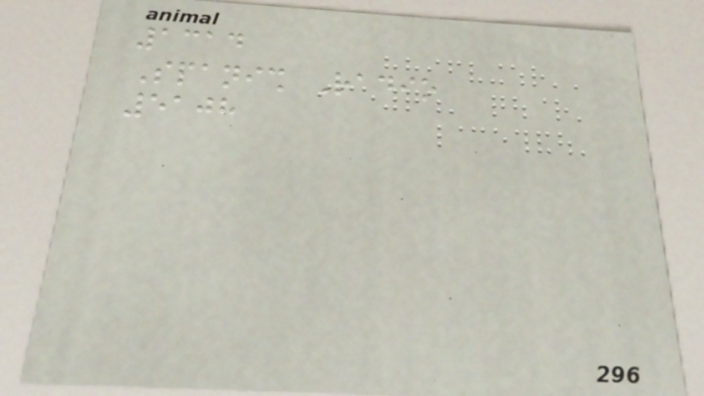1314
Spanish Radio
5108
